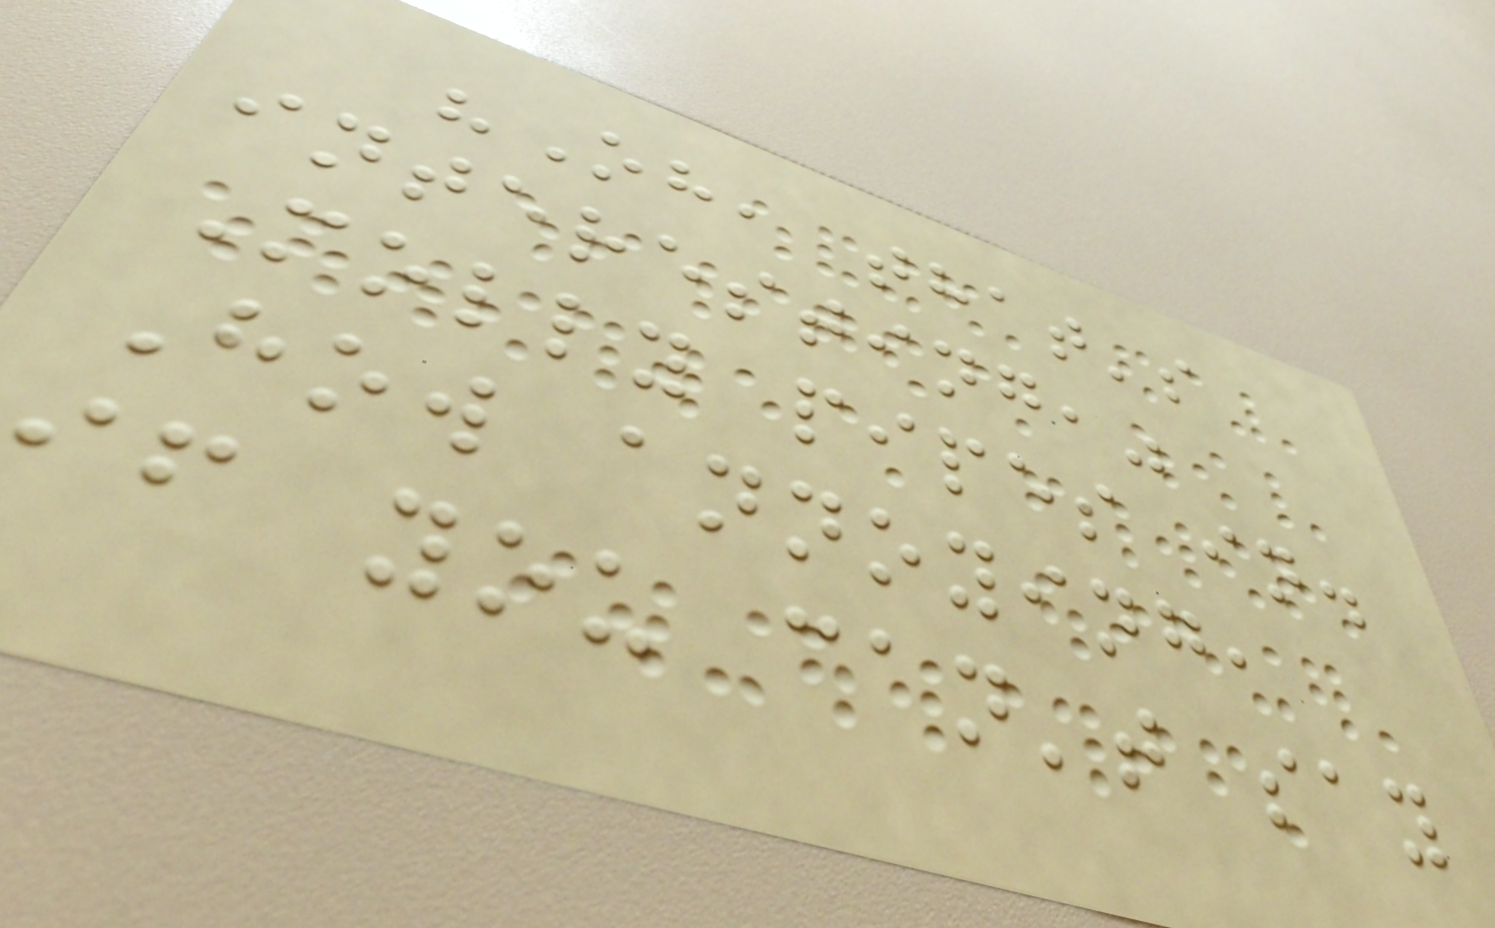"Oh, that's
interesting,"
Molly pipes in.
How annoying,
if you can't say
